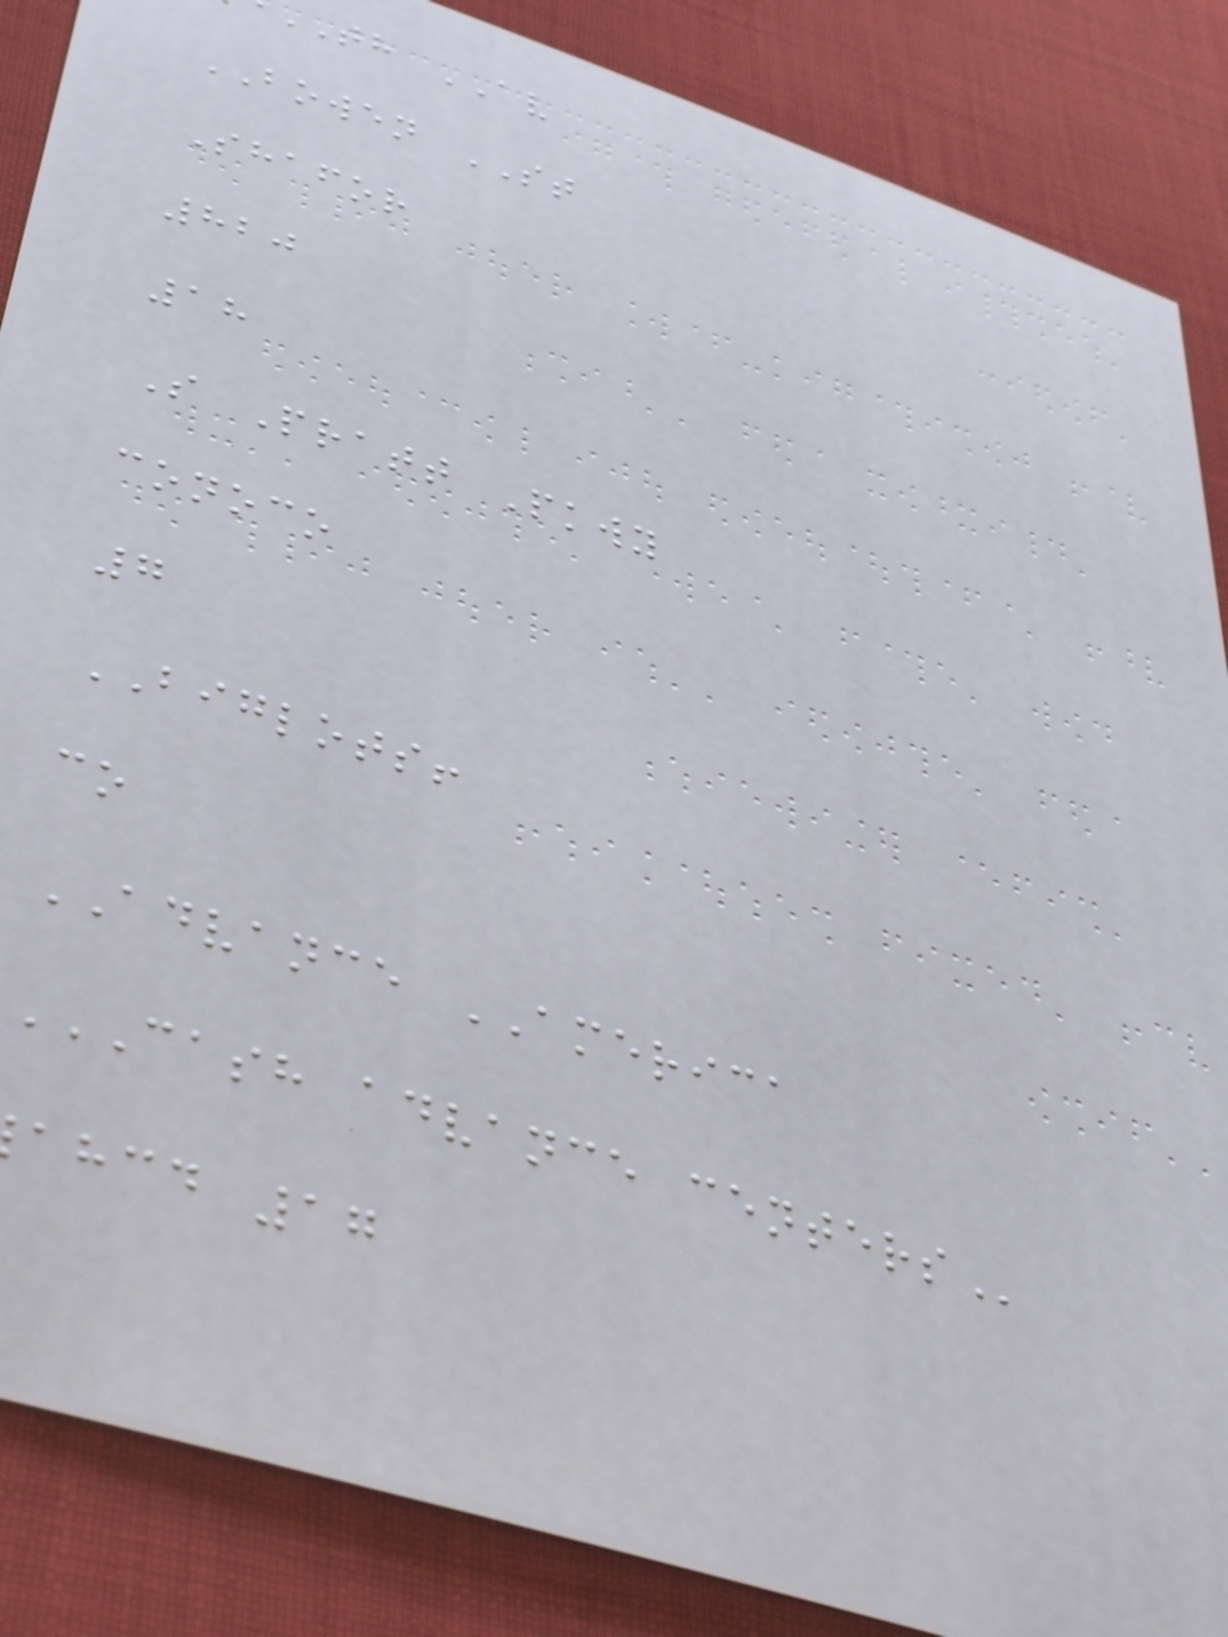th AV
BOWEN ST
Shafor
820
18
S Pratt Pkwy
conoco
7
BIGLOTS!
co
ADVANCE AMERICA
CASH ADVANCE CENTERS
ahcd 17
